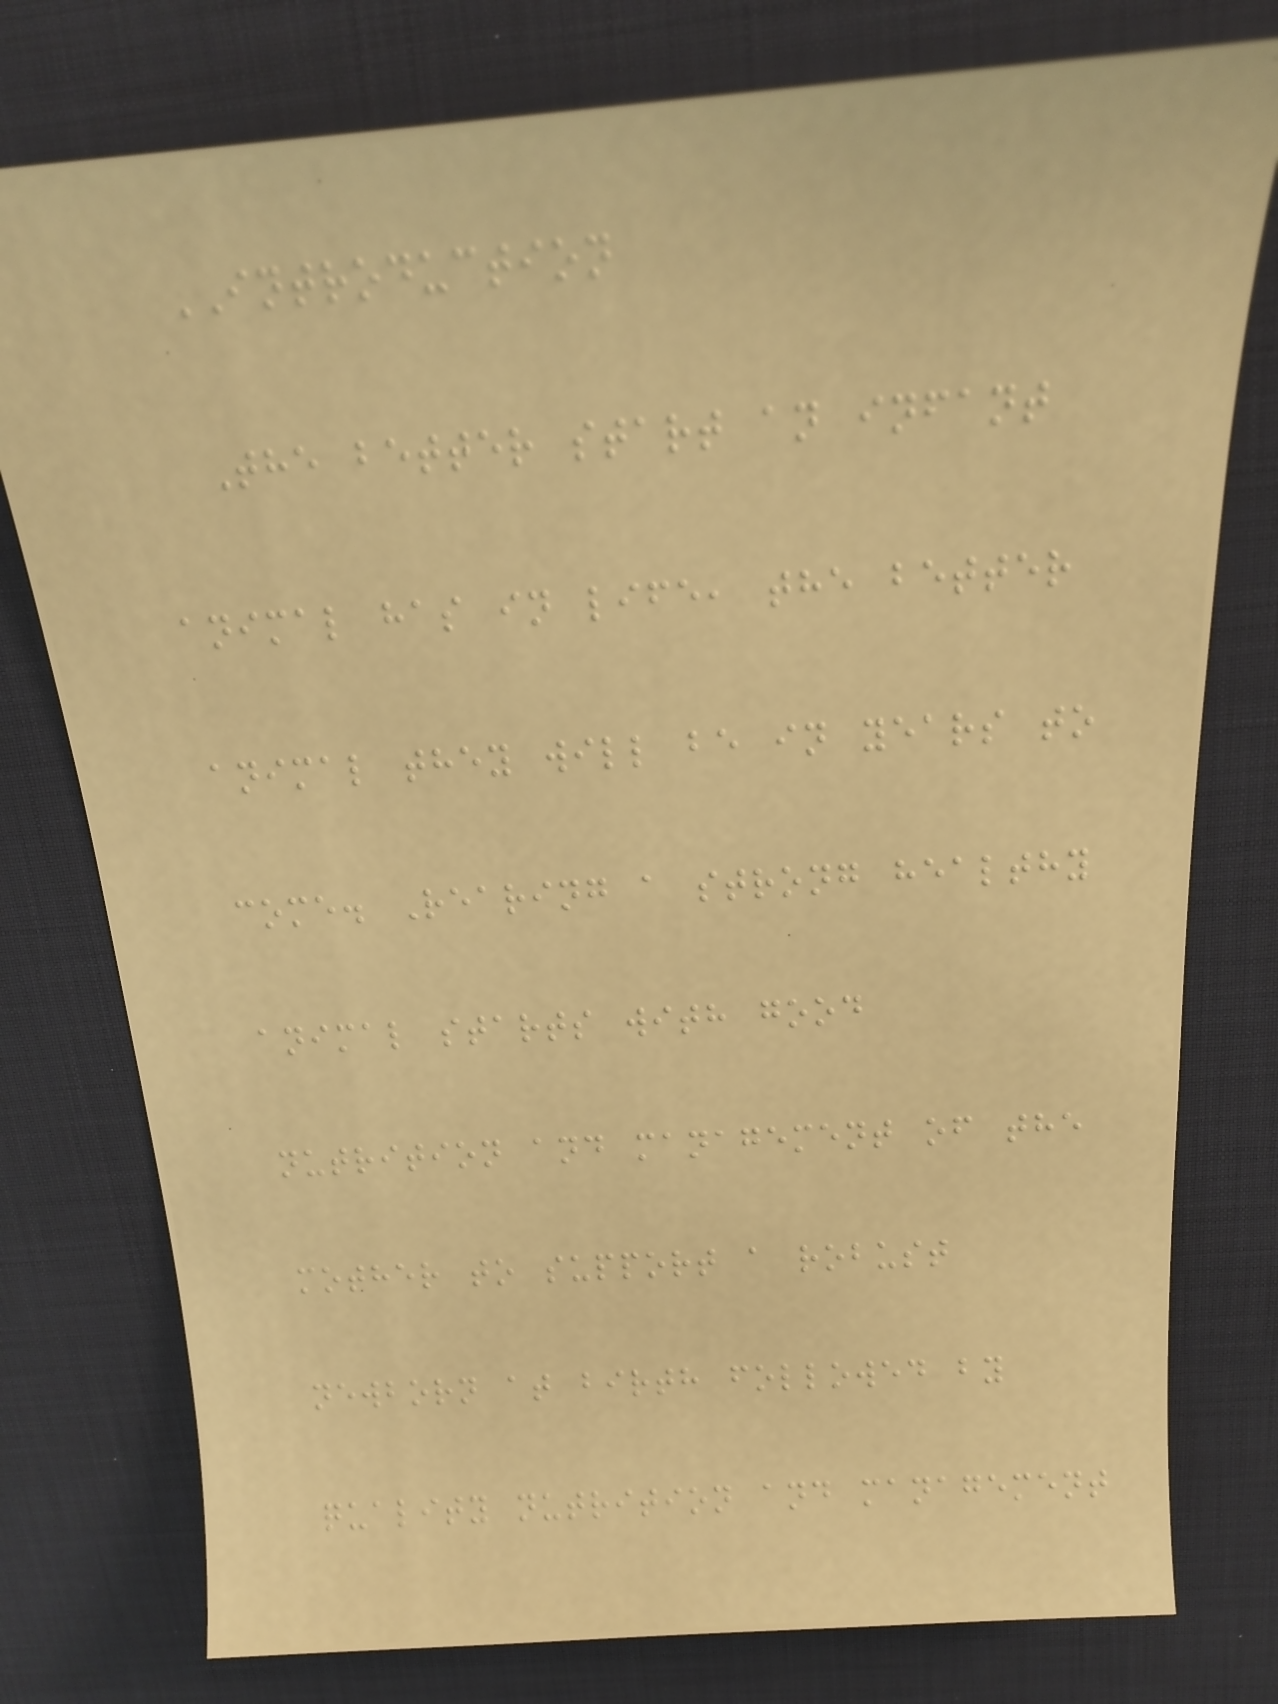INTRODUCTION
The better start an infant
animal has in life, the better
animal they will be in years to
come. Rearing a strong healthy
animal starts with good
nutrition and management of the
mother to support a robust
newborn at birth followed by
quality nutrition and management
